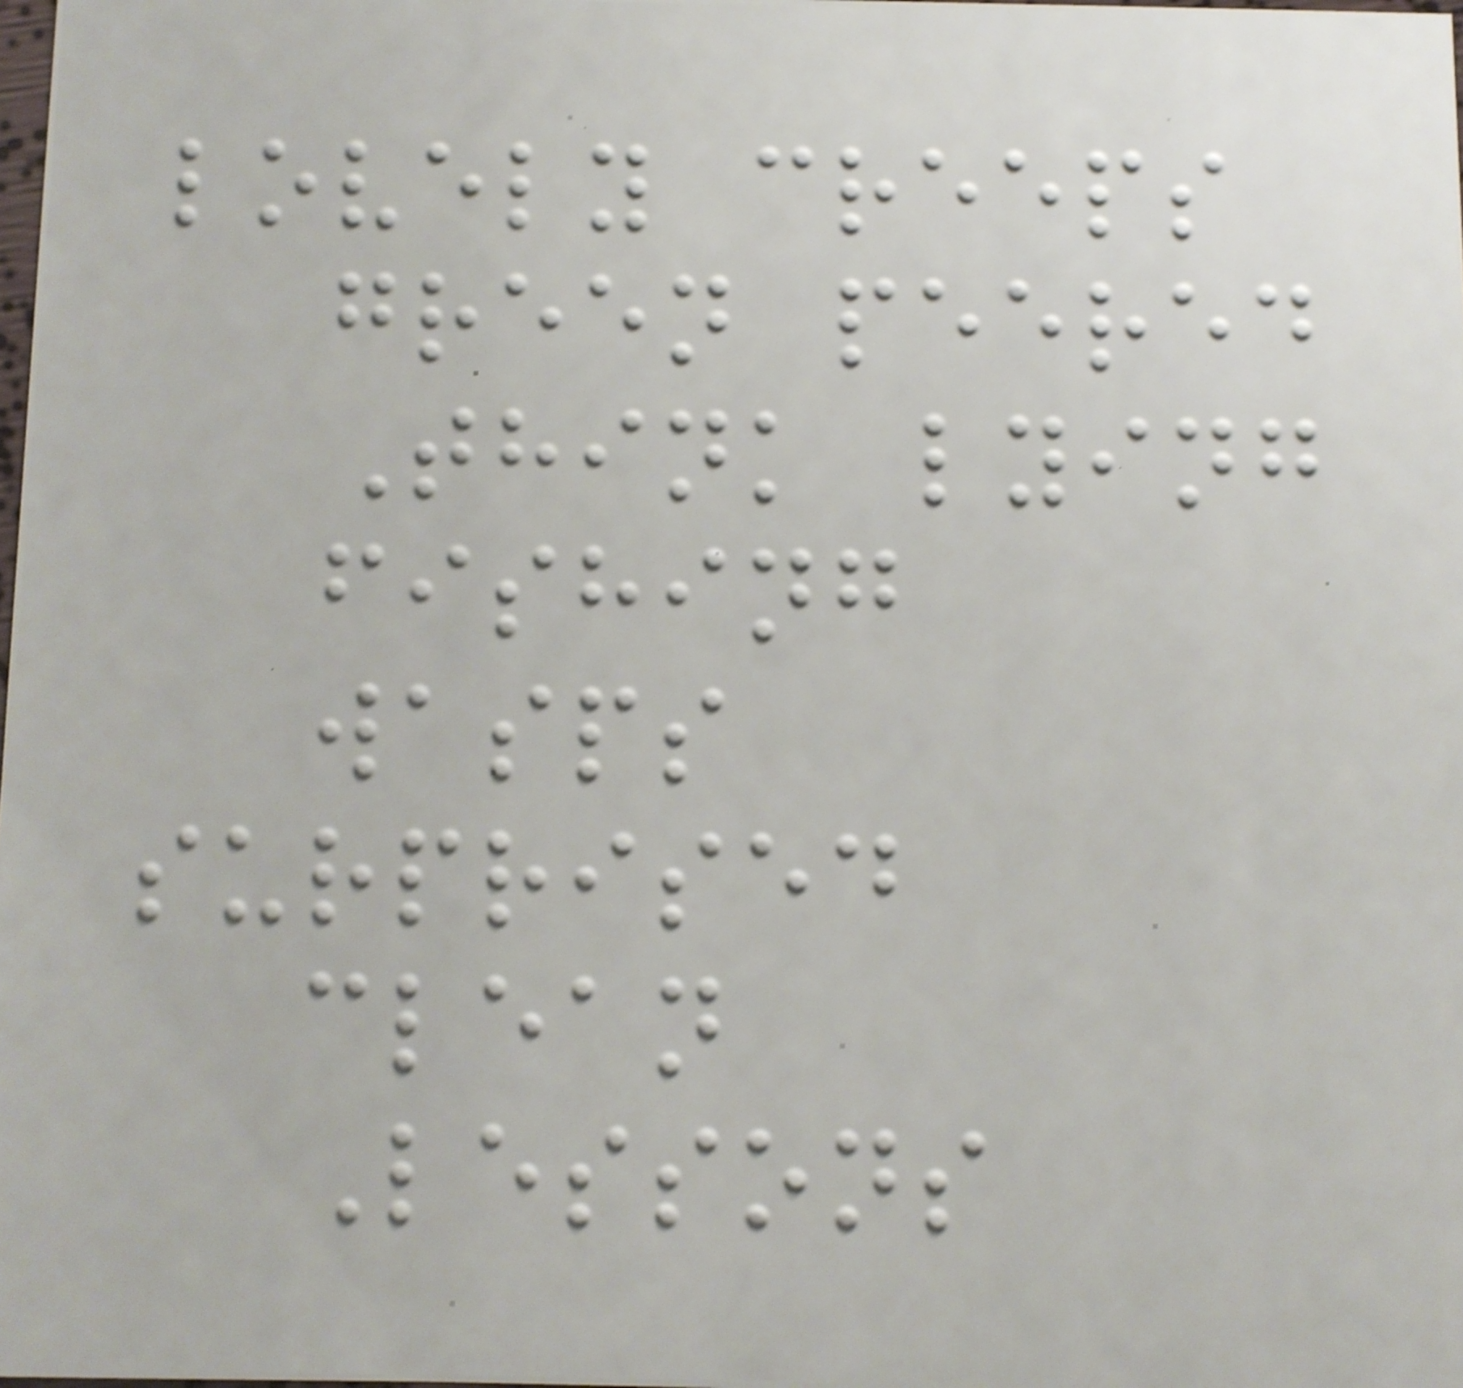lovely creeps
green peered
Think lying
fishing
wasps
surprised
clean
Lessons
